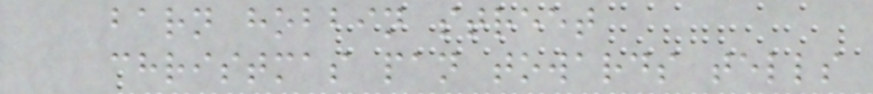barn hobbin street
christmas pan towards tells
